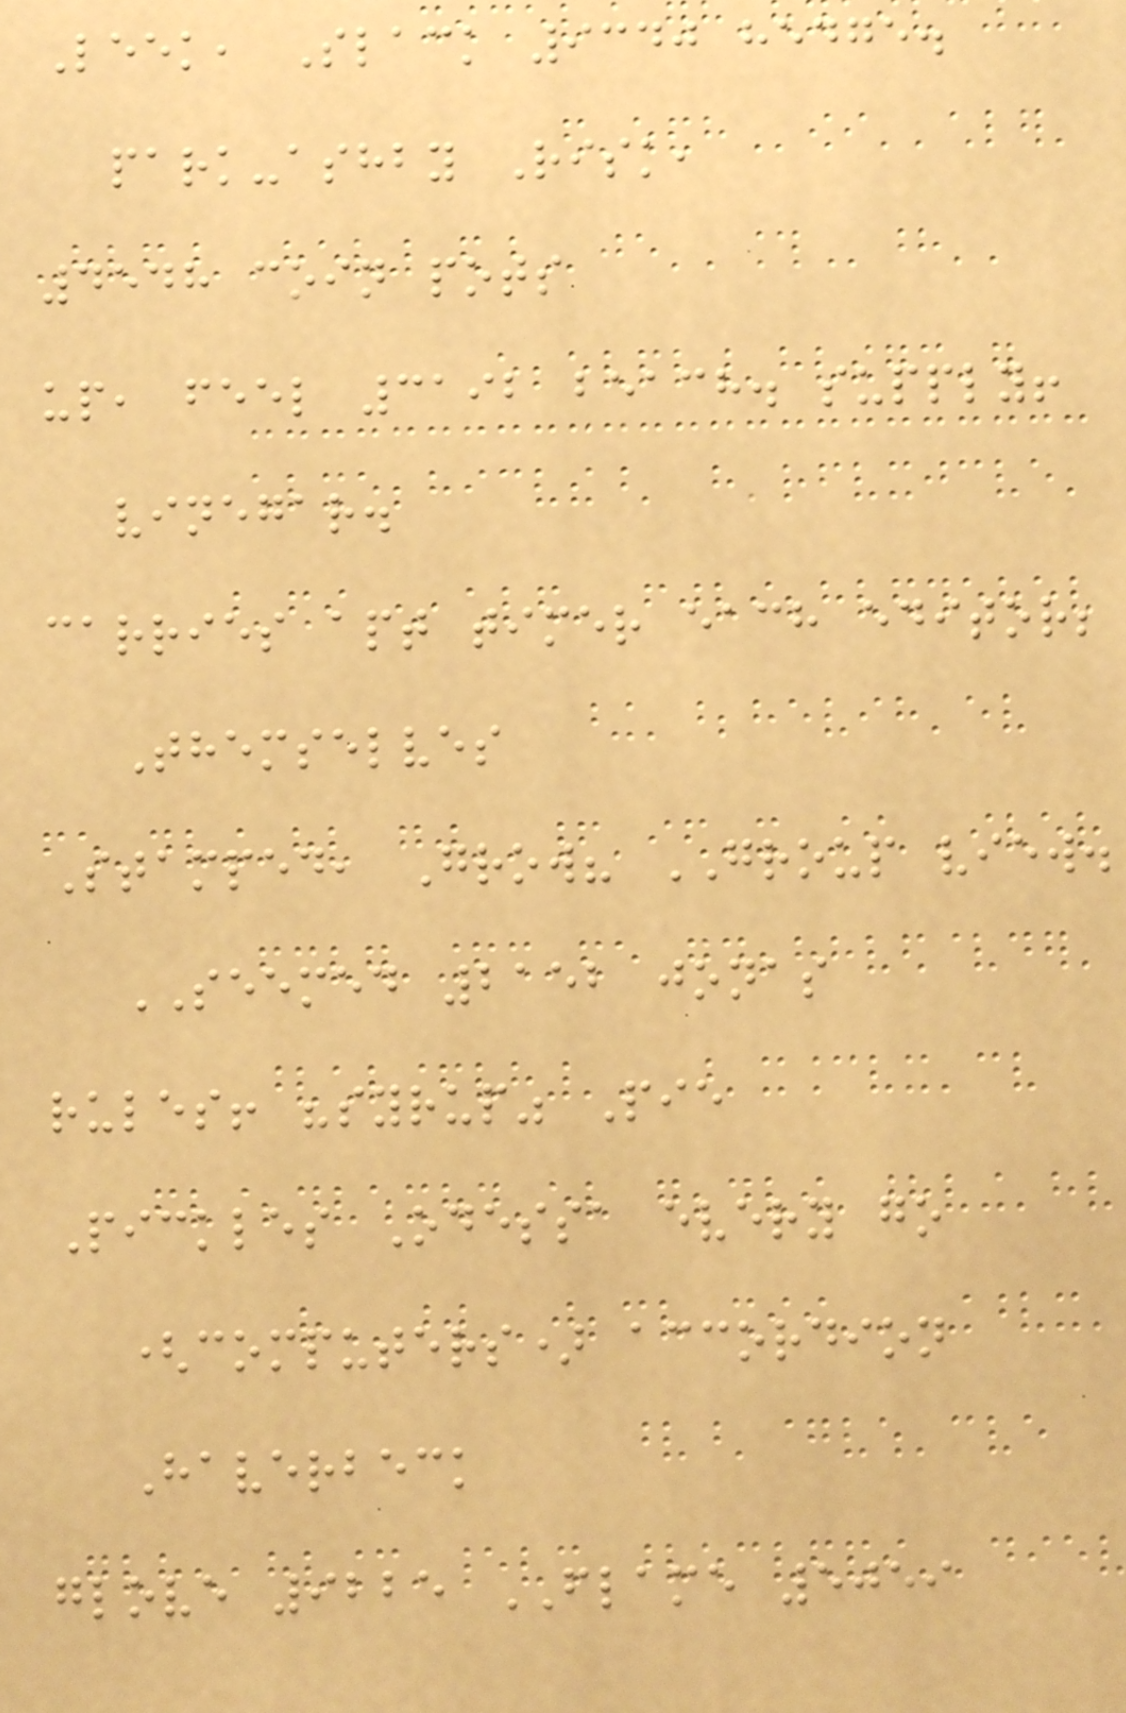Leek, Slack 9340 hedge.
park-ashby Risk,
4548 coin pots
up, feel 3192 beach. supply!
vinegar.
carries apt timer each editor;
Themselves
Stamped, Grow? GROUP view.
SEEMED 2152 jonas
rules! "syrup" Pie
Pickles Odessa every go
(computers) accordion
Haverbeck
glove 9225 FLAME 5059
